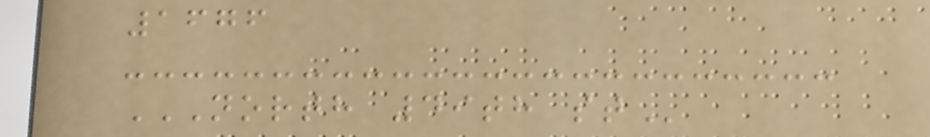1676
NORTH 49TH ST
